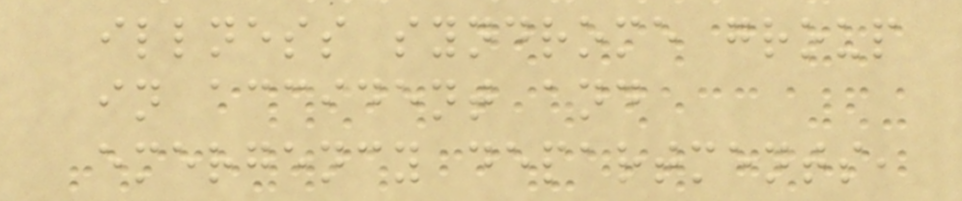illness syndrome group
in accident and
emergency departments,
